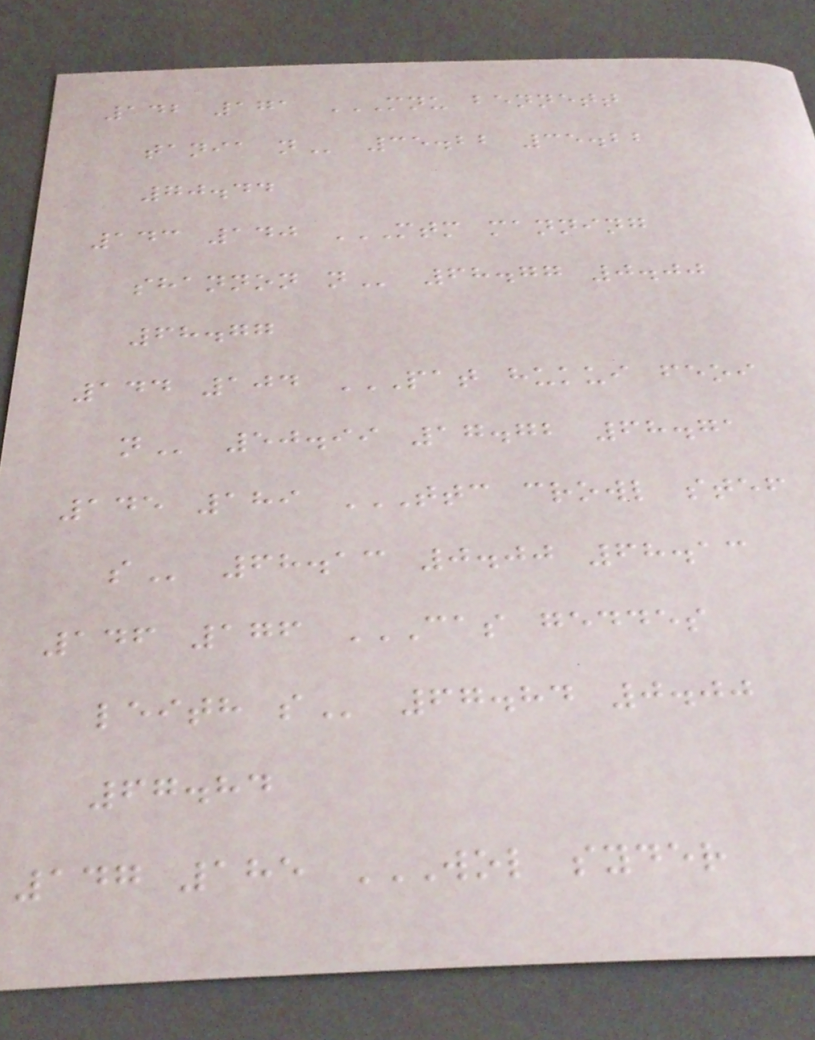142 171 MNU BENNETT
TANIA N 35.22 35.22
70.44
143 140 MTM MANNING
SHANNON N 68.77 0.00
68.77
144 104 PAT HUKUI FEOI
N 50.99 17.72 68.71
145 189 TTC CROWL STEF
S 68.13 0.00 68.13
146 176 CAS GEDDES
LEITH S 67.84 0.00
67.84
147 185 WOL SYDER
